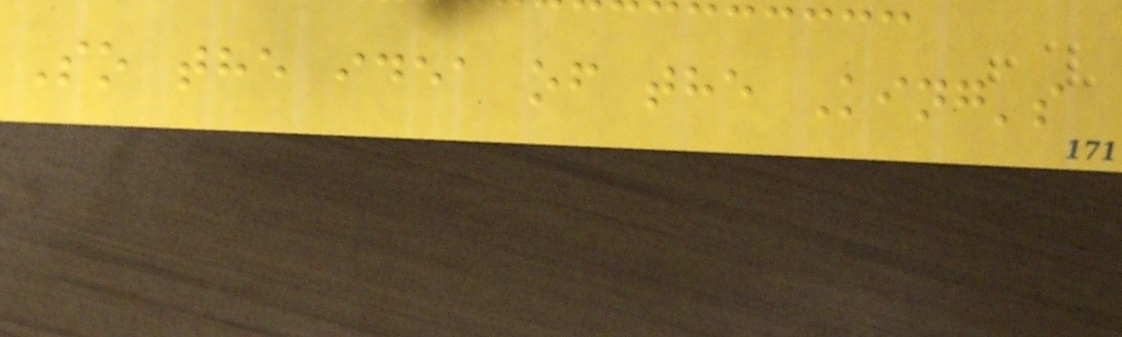So the idea of the King's
